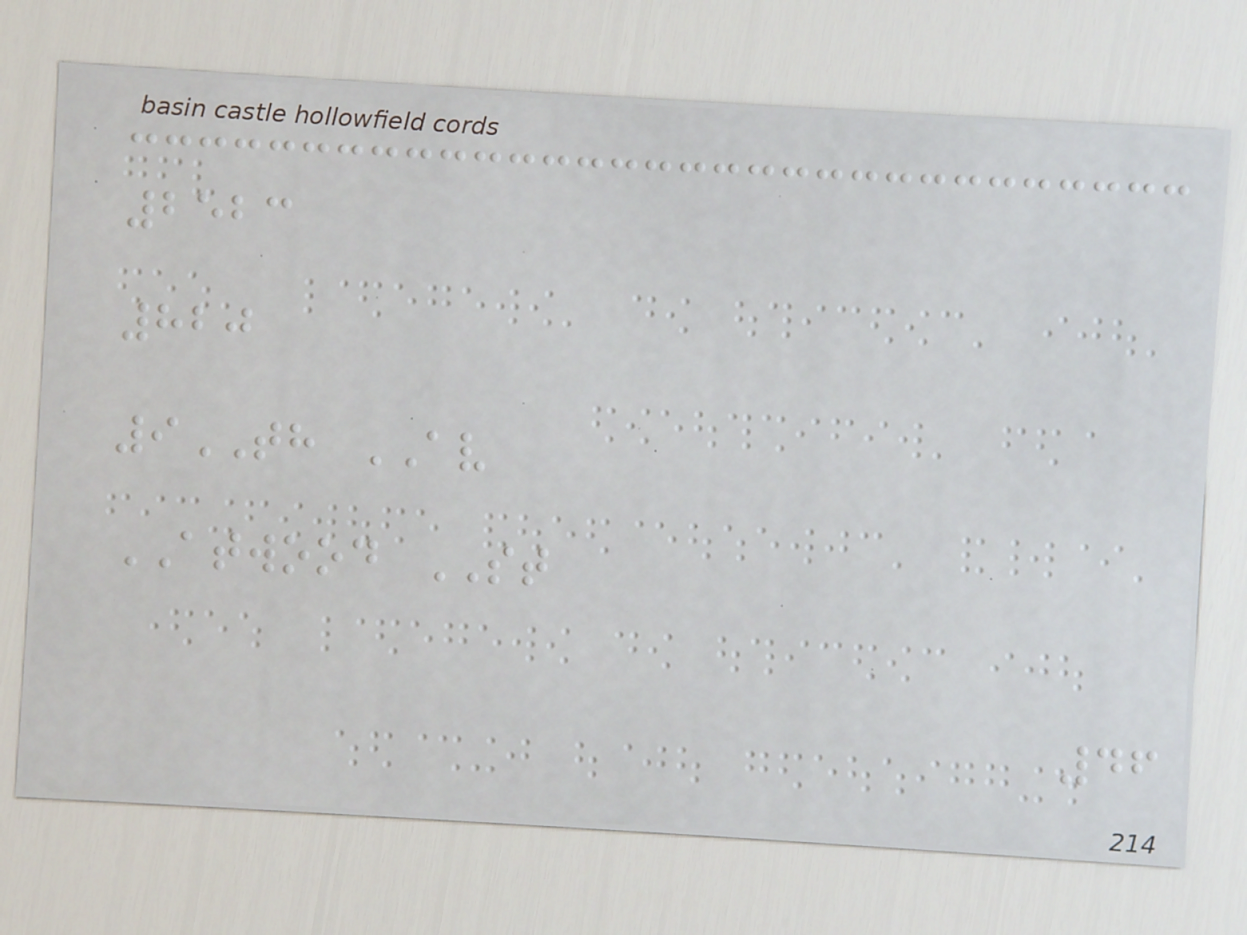2523
820
9TH AV
ATWOOD ST
46
